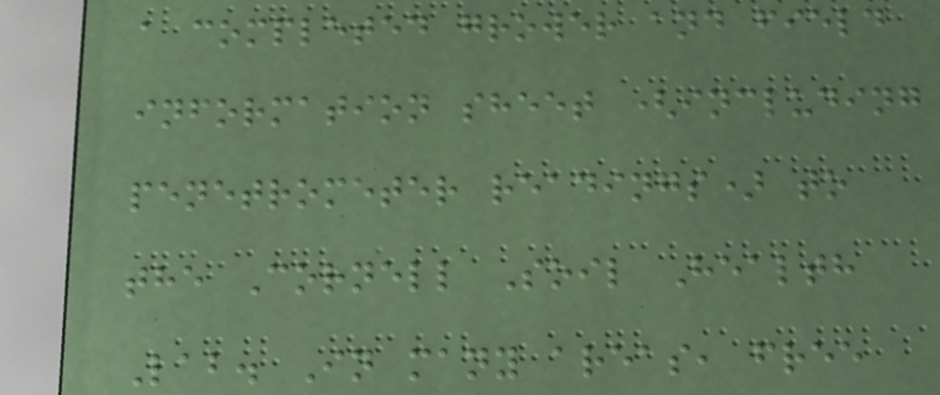a completed grower and field
information sheet (including
penetrometer readings) to
the Cornell Soil Health
Lab. In many areas, free
